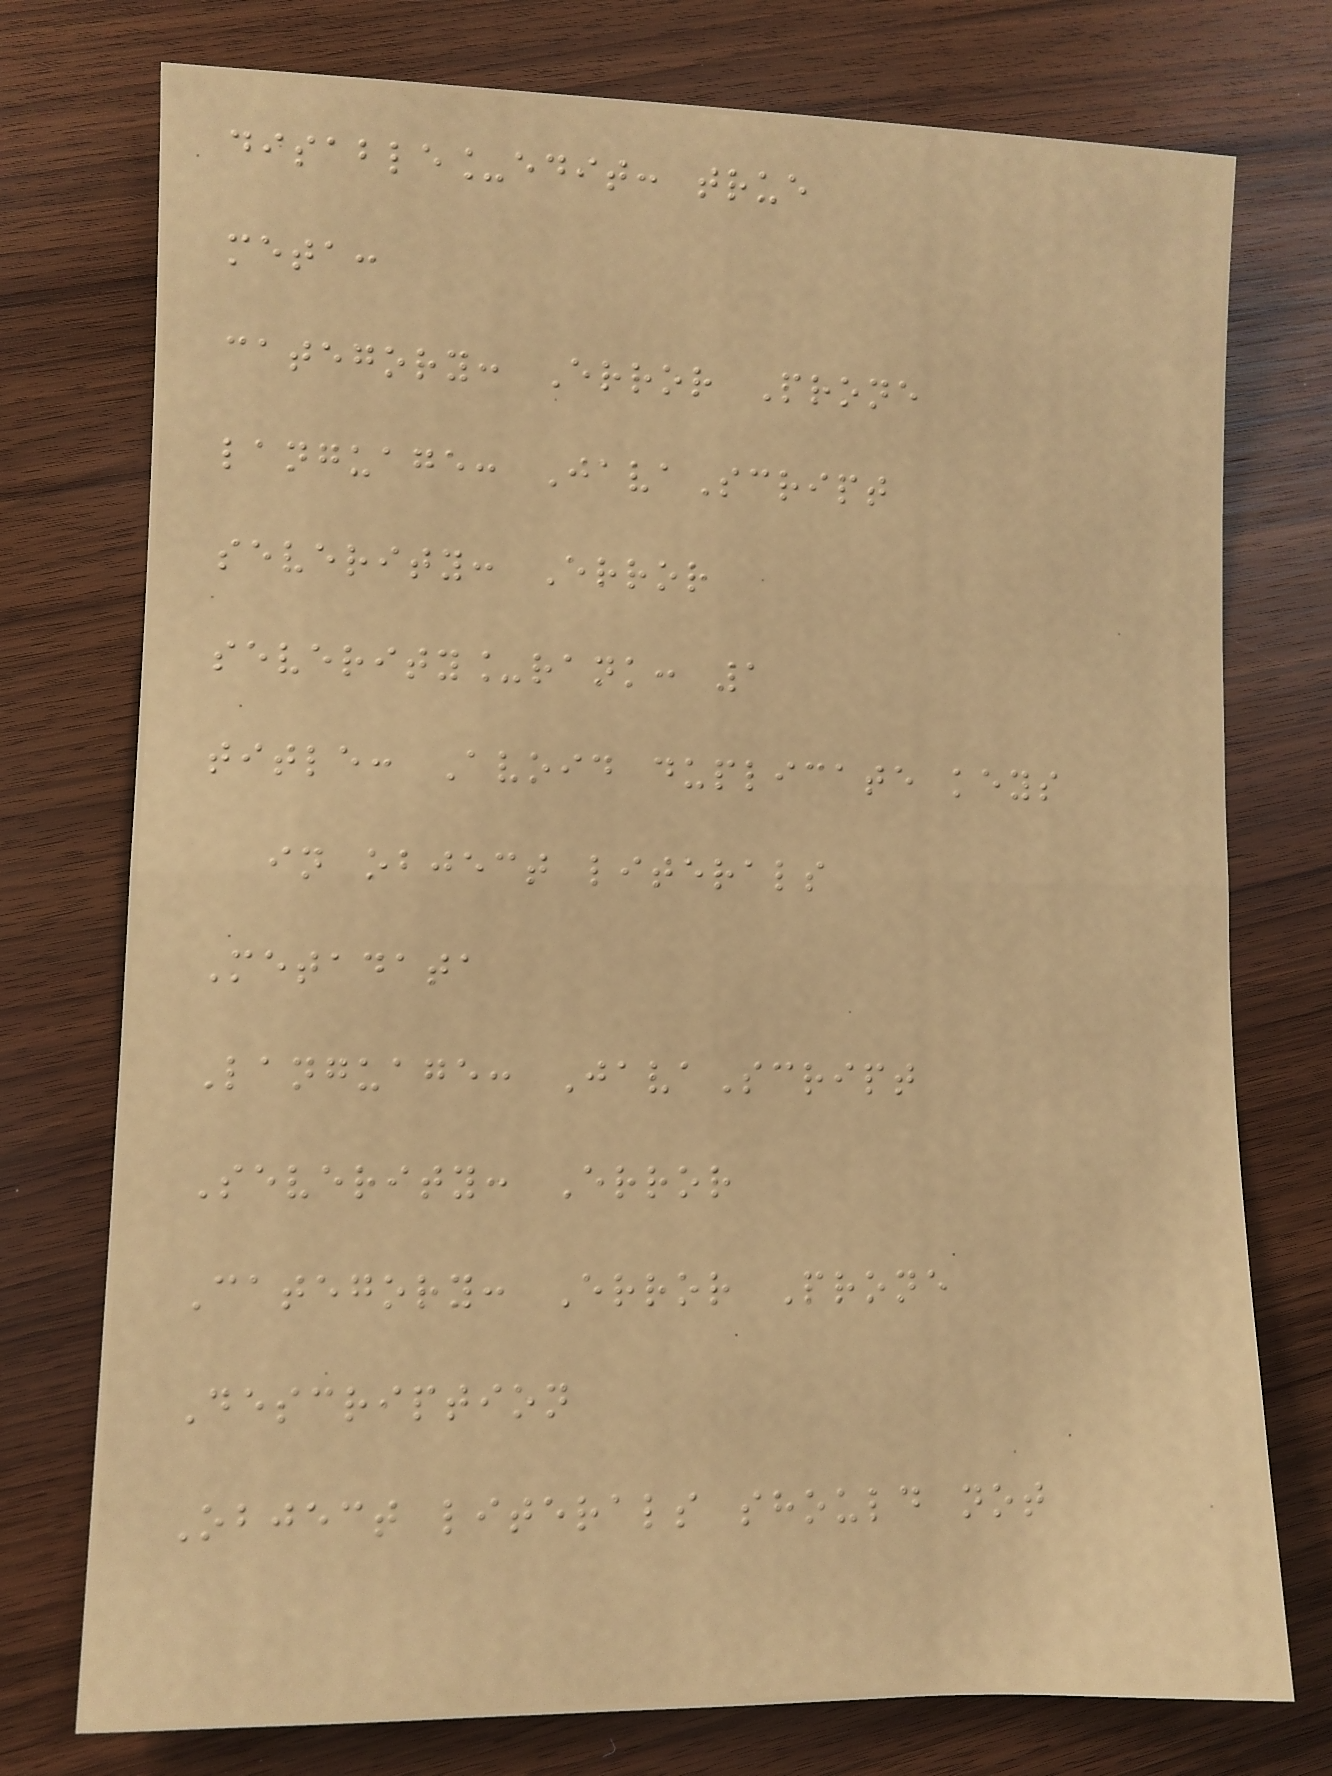disable_edit: true
meta:
category: Error Prone
language: JavaScript
severity: Error
severity_rank: 1
title: Avoid duplicate keys
in object literals
Metadata
Language: JavaScript
Severity: Error
Category: Error Prone
Description
Object literals should not
